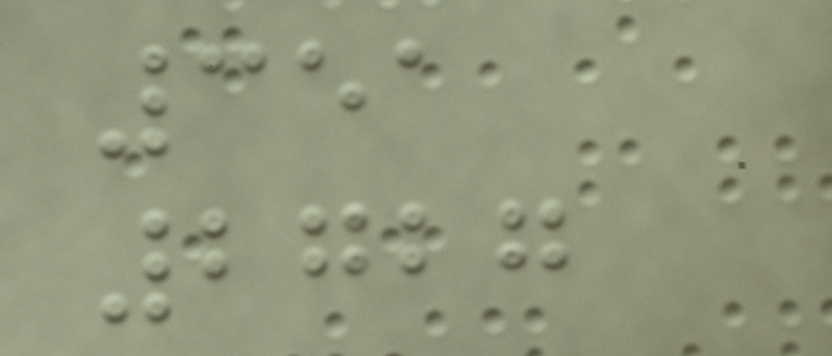351
2727
